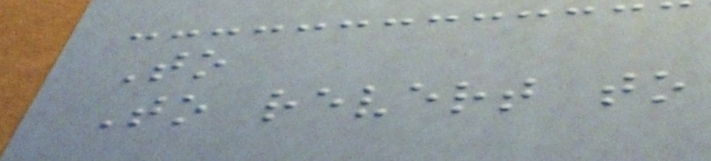To
To revert to
